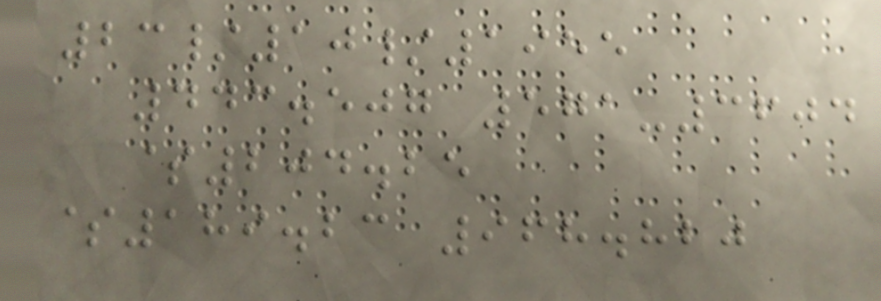23/10/1955
443.507 571-3604
$204.25
$189.23 968.820
